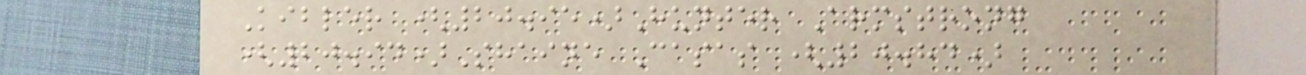Kibler (20.95)Hunter Armstrong
(20.94)Shaine Casas (20.84)
